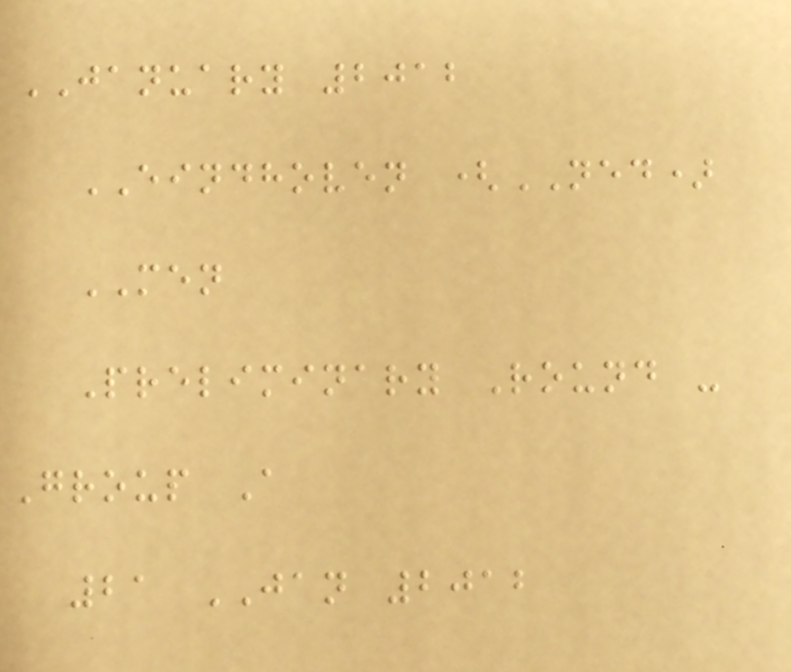JANUARY 2012
EINDHOVEN (NED)
MEN
Preliminary Round -
Group A
21 JAN 2012
